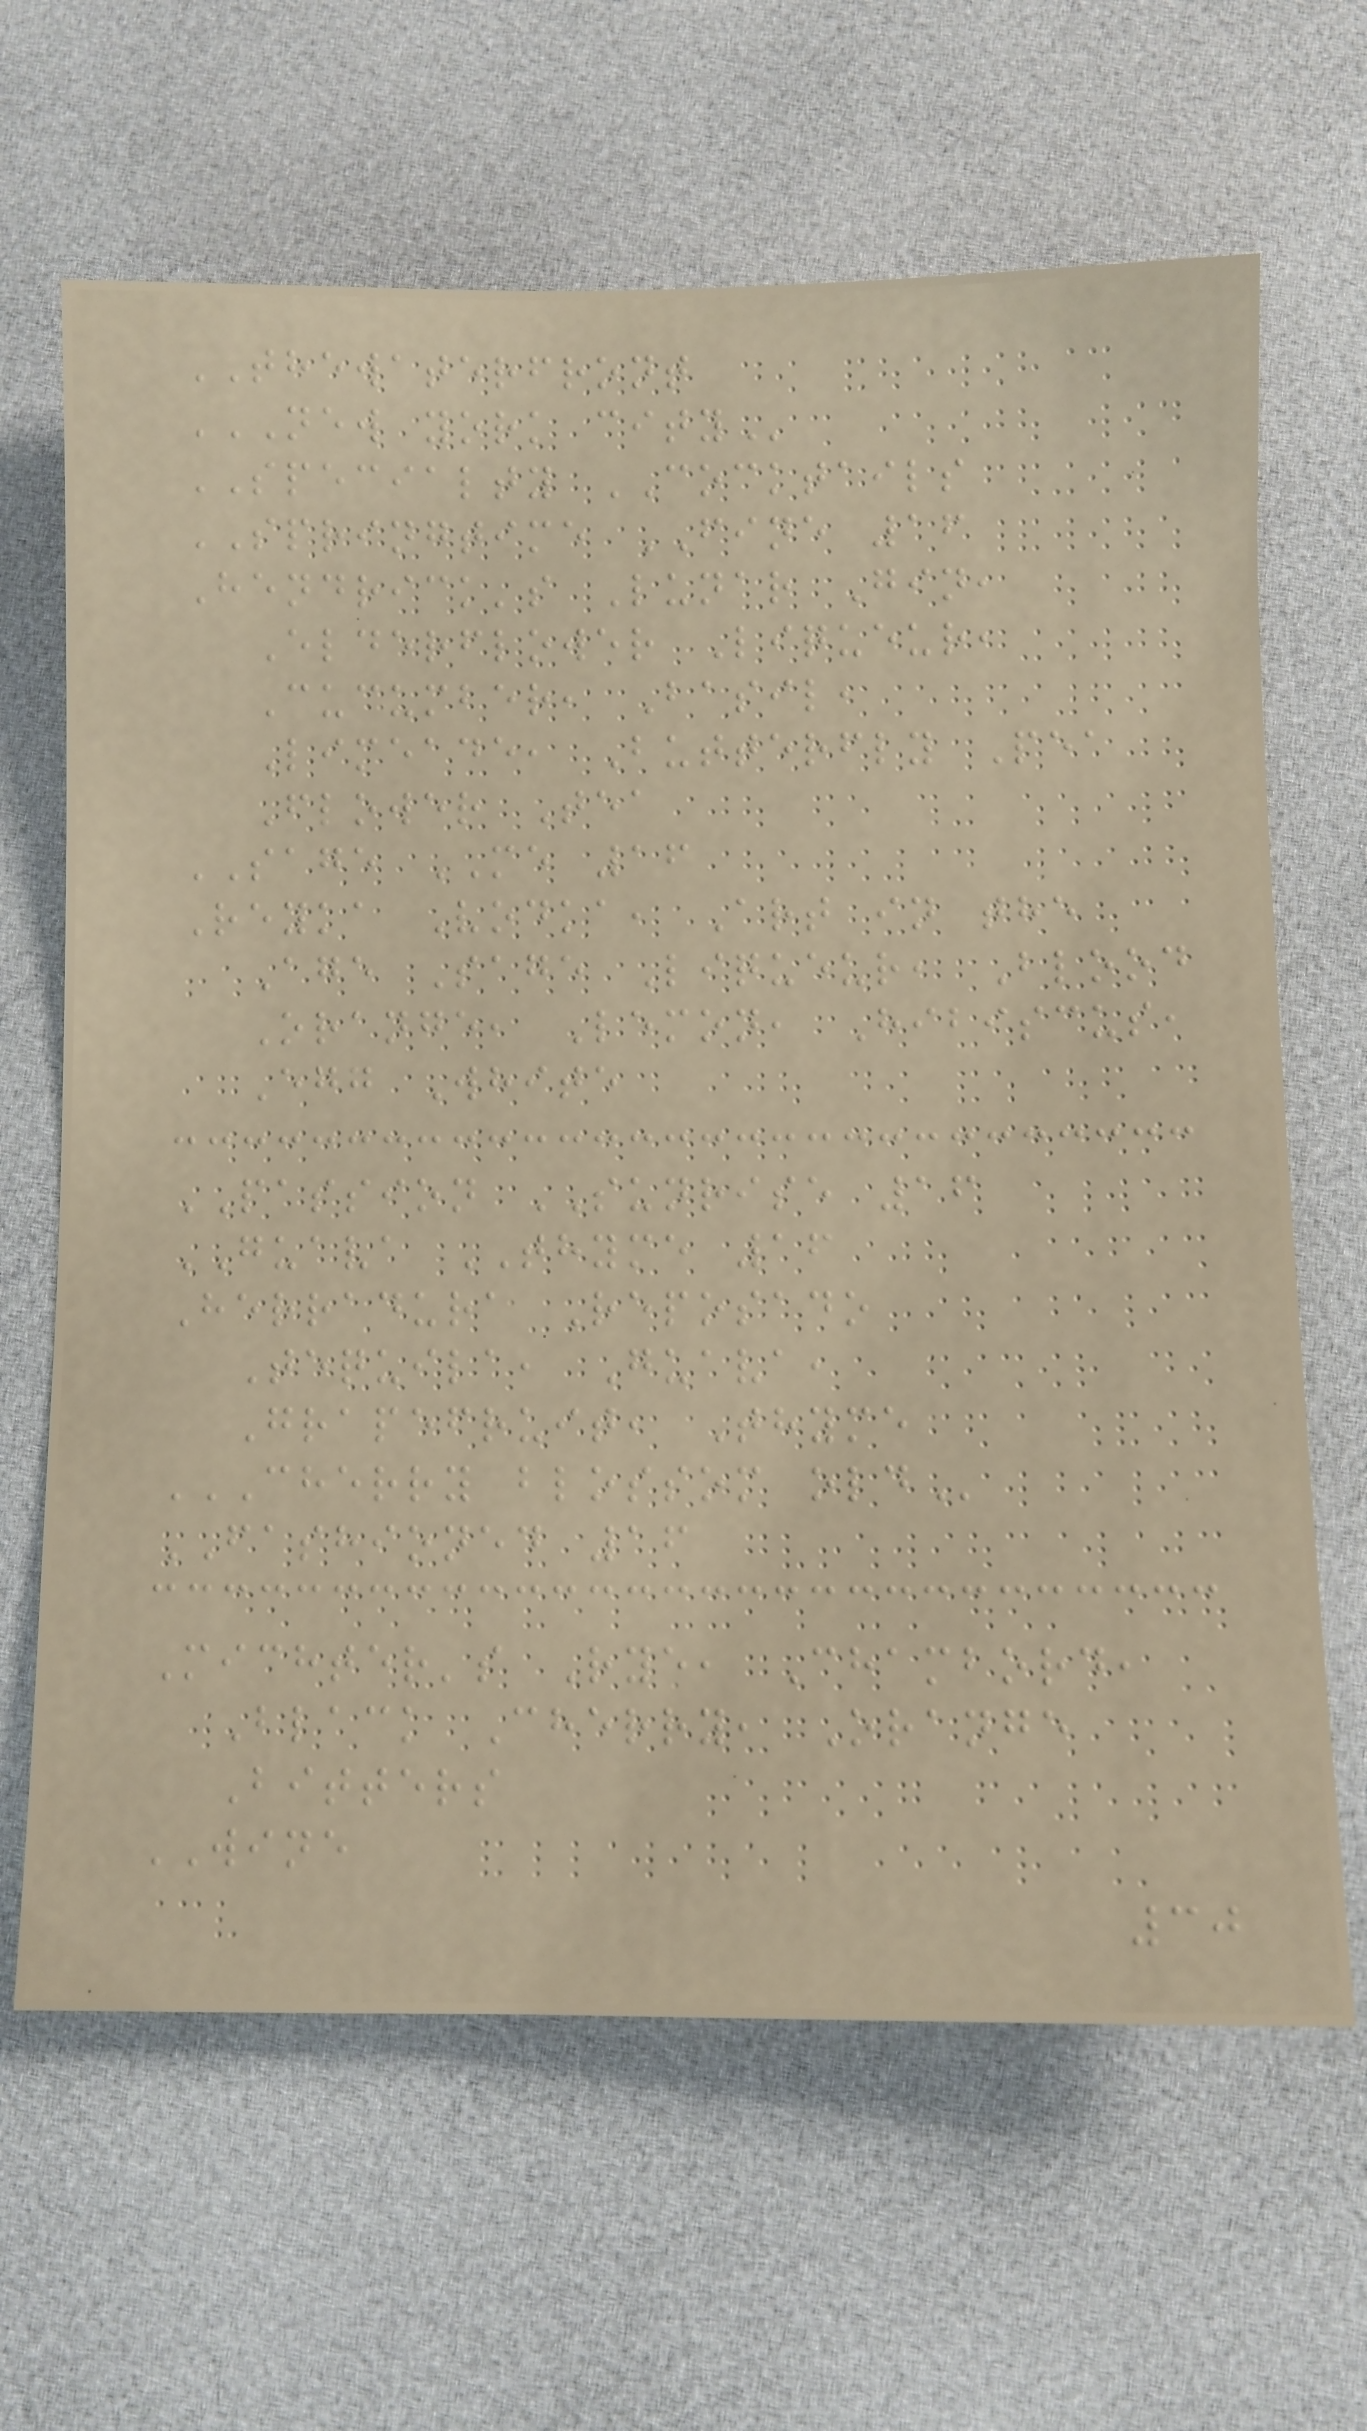THEWATERFRONT
NEW YORK CITY
SPECIALTY COCKTAILS
SPRINGTIME FINE 16
Hendrick's Lunar Gin,
Elderflower Liqueur,
Cucumber, Basil,
Limeade, Butterfly Pea
Flower Tea
SAGE ME 16
Reyka Vodka, Art in the
Age Sage Liqueur, Blood
Orange, Lemon, Hibiscus,
Egg White
PASSION SUNRISE 16
GUAVA THYME 16
Herradura Reposado
Tequila, Guava,
Grapefruit, Thyme
CHERRY BLOSSOM OLD
FASHIONED 16
Michter's Rye, Chambord,
Black Cherry, Orange
Bitters
WINE
30
